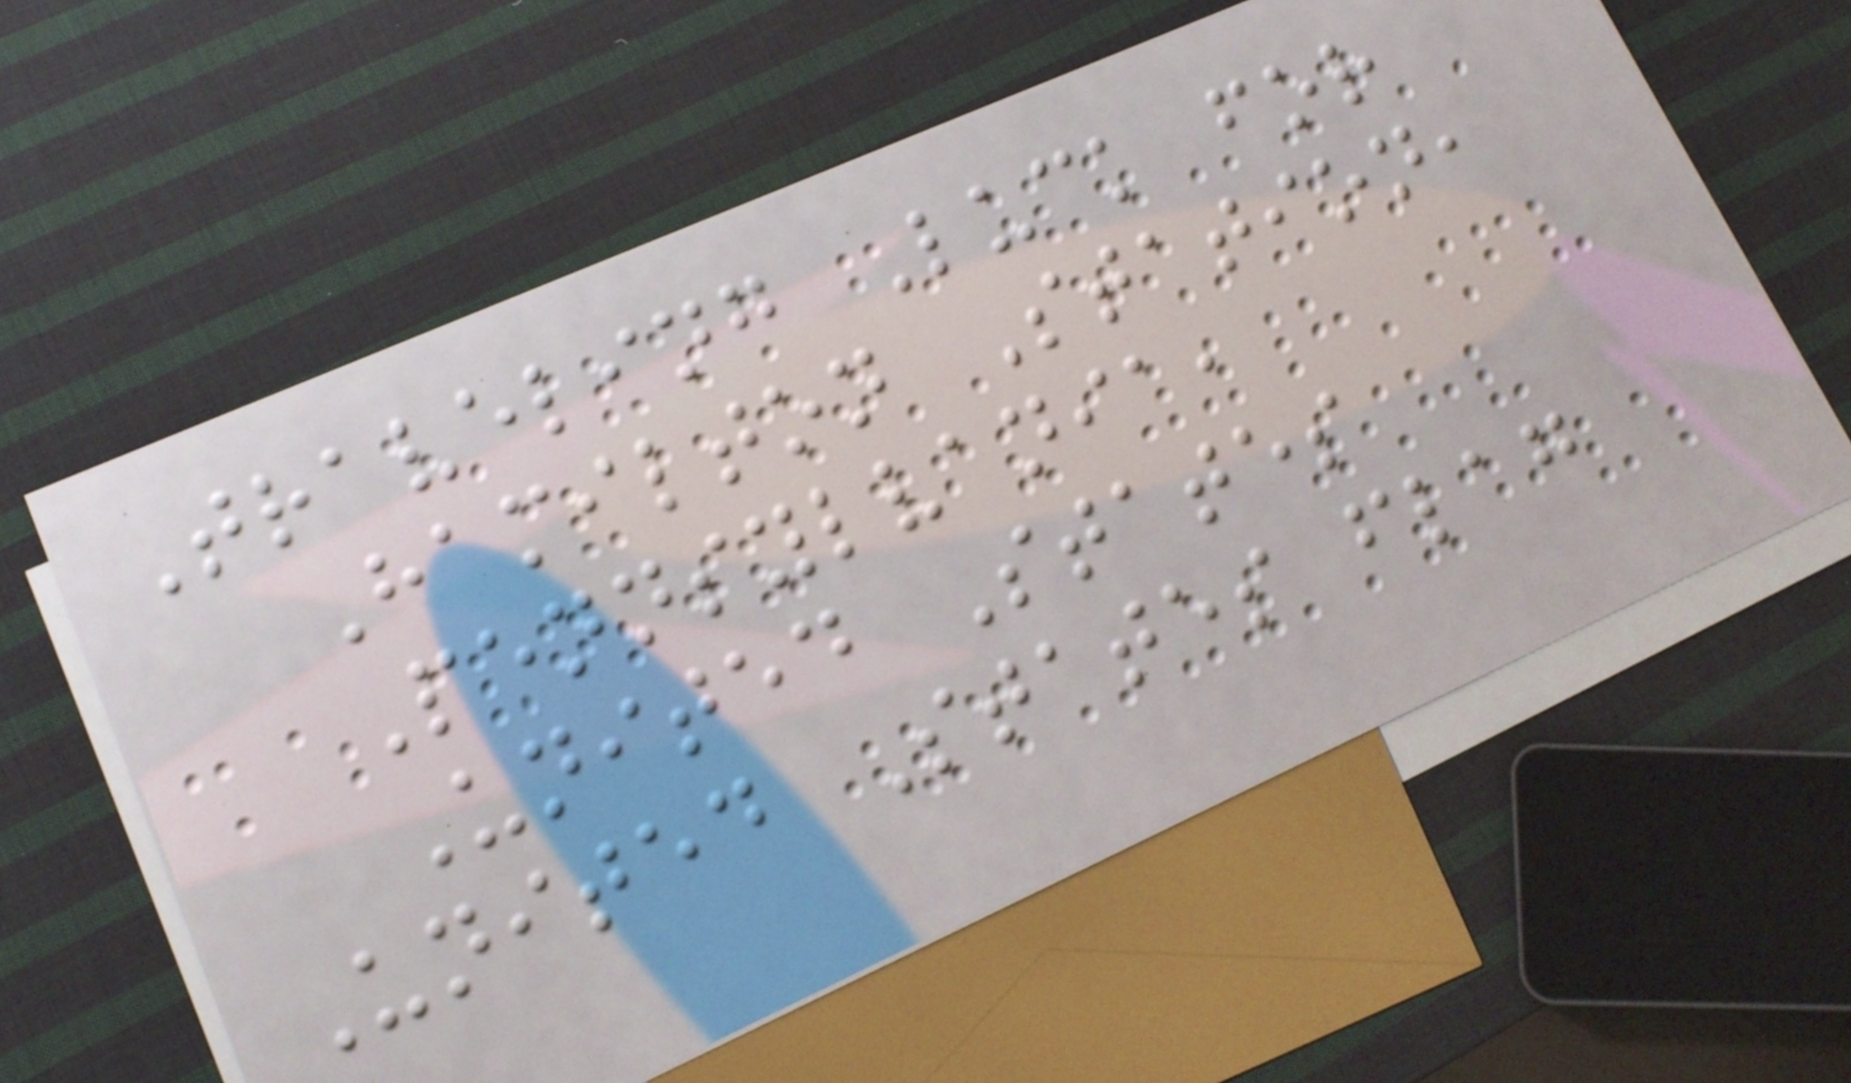Traveling Luck for
Hamilton Station,
Pennsylvania,
United States
United States flag
